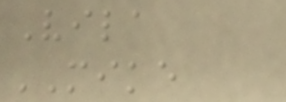Vila
MIKE
